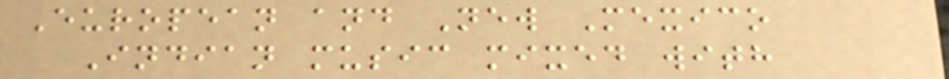European and New Mexico
Indian music mixed with
